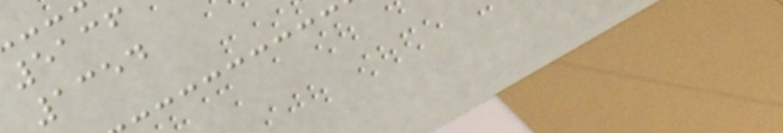5136
1354
